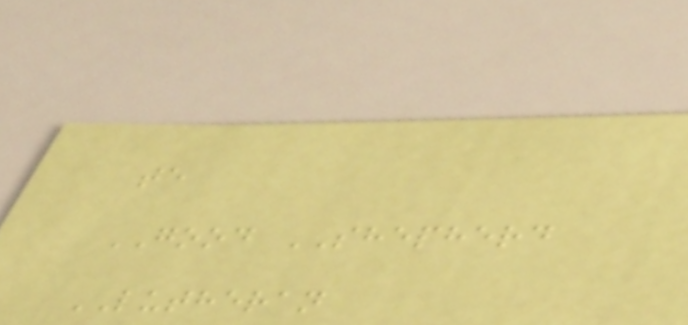te
GOOD SHEPHERD
LUTHERAN
